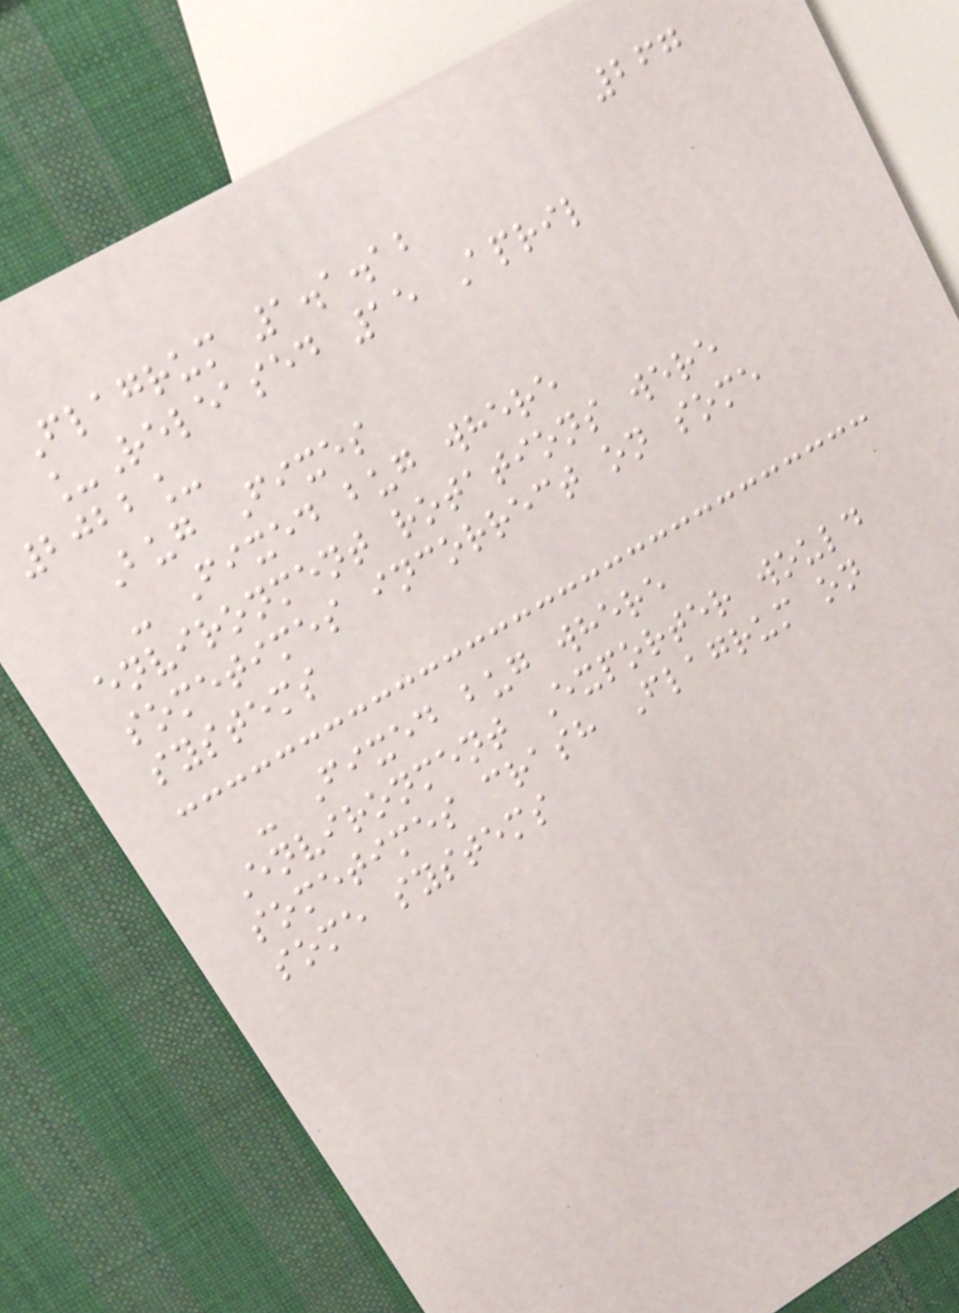267
Flagrum 1.1.12
_Released 15 April
2022_
Bug Fixes
- Fixed bug where
environment rotations were
sometimes incorrect on some
systems
- Fixed bug where
Environment Exporter would
sometimes crash Flagrum on
some systems
